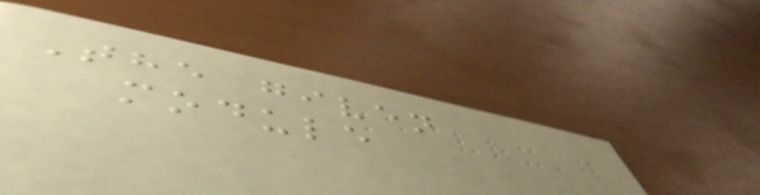The given
module
